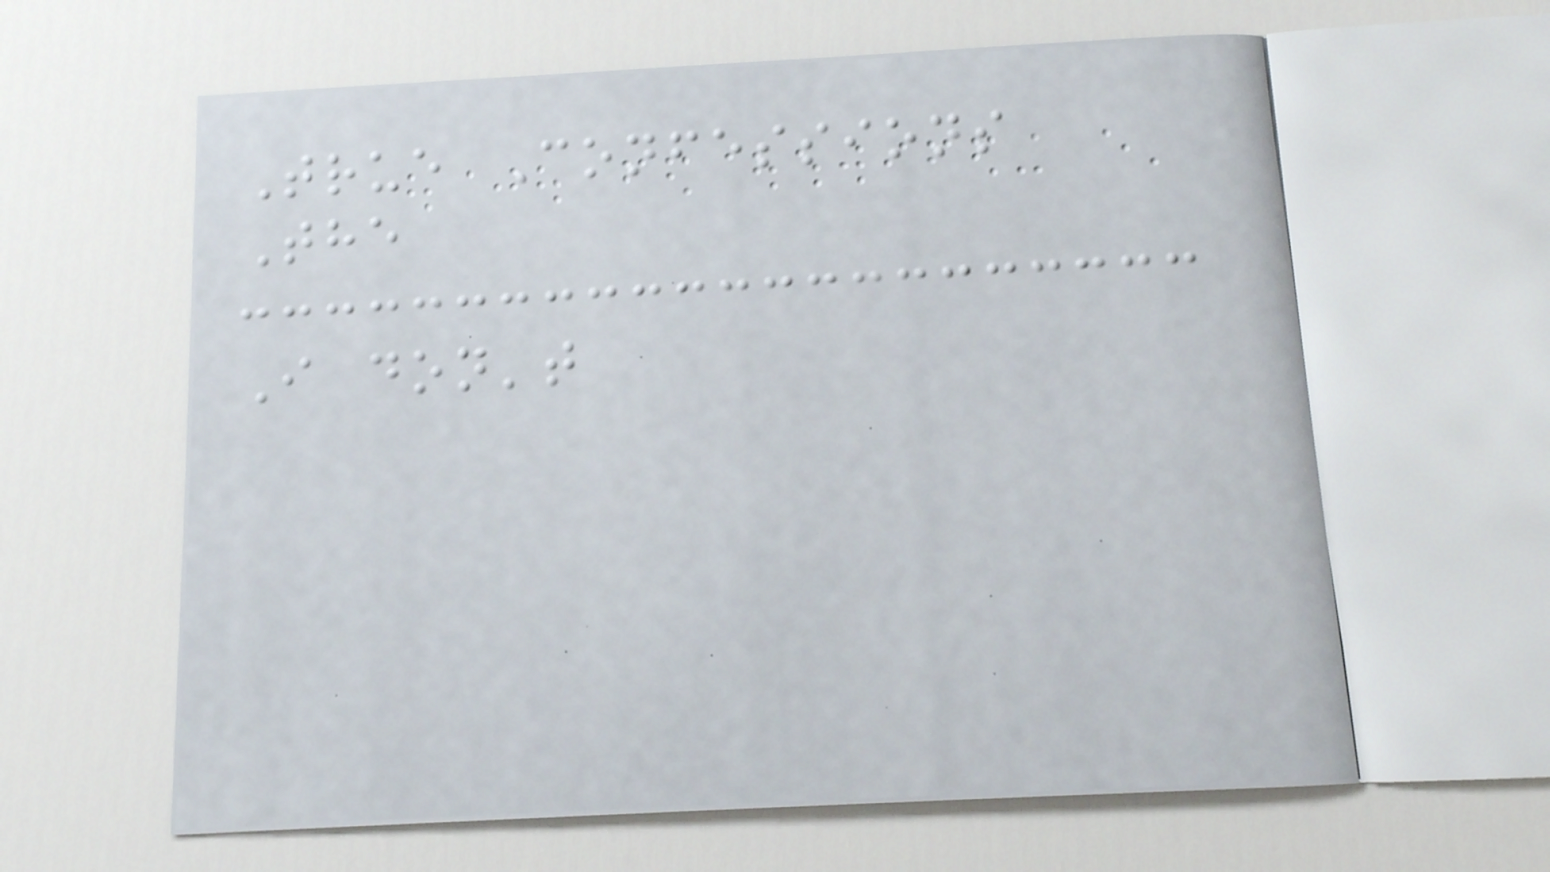True Confessions
The
I don't
